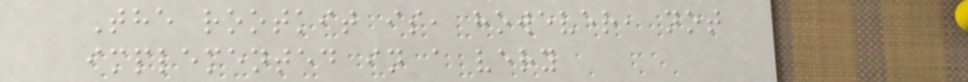The rootkit is, however, not
implemented in a very
